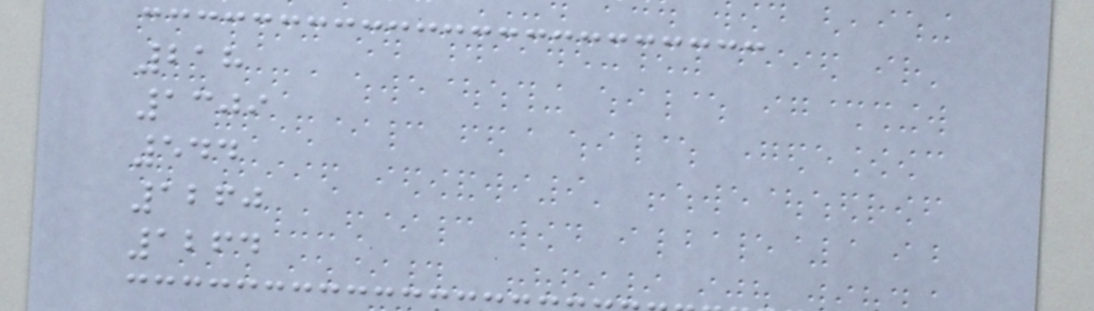218
1309
544
1260
1264
